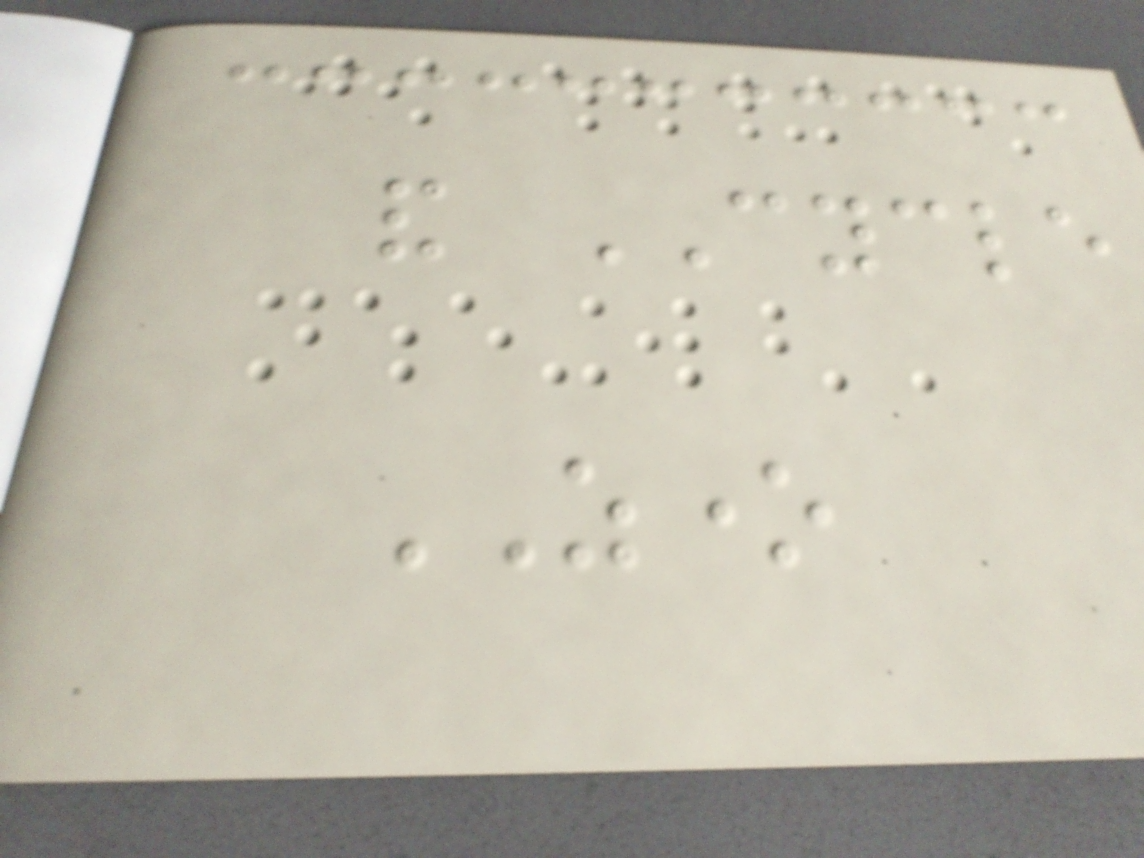and CYCLE
ZONE
